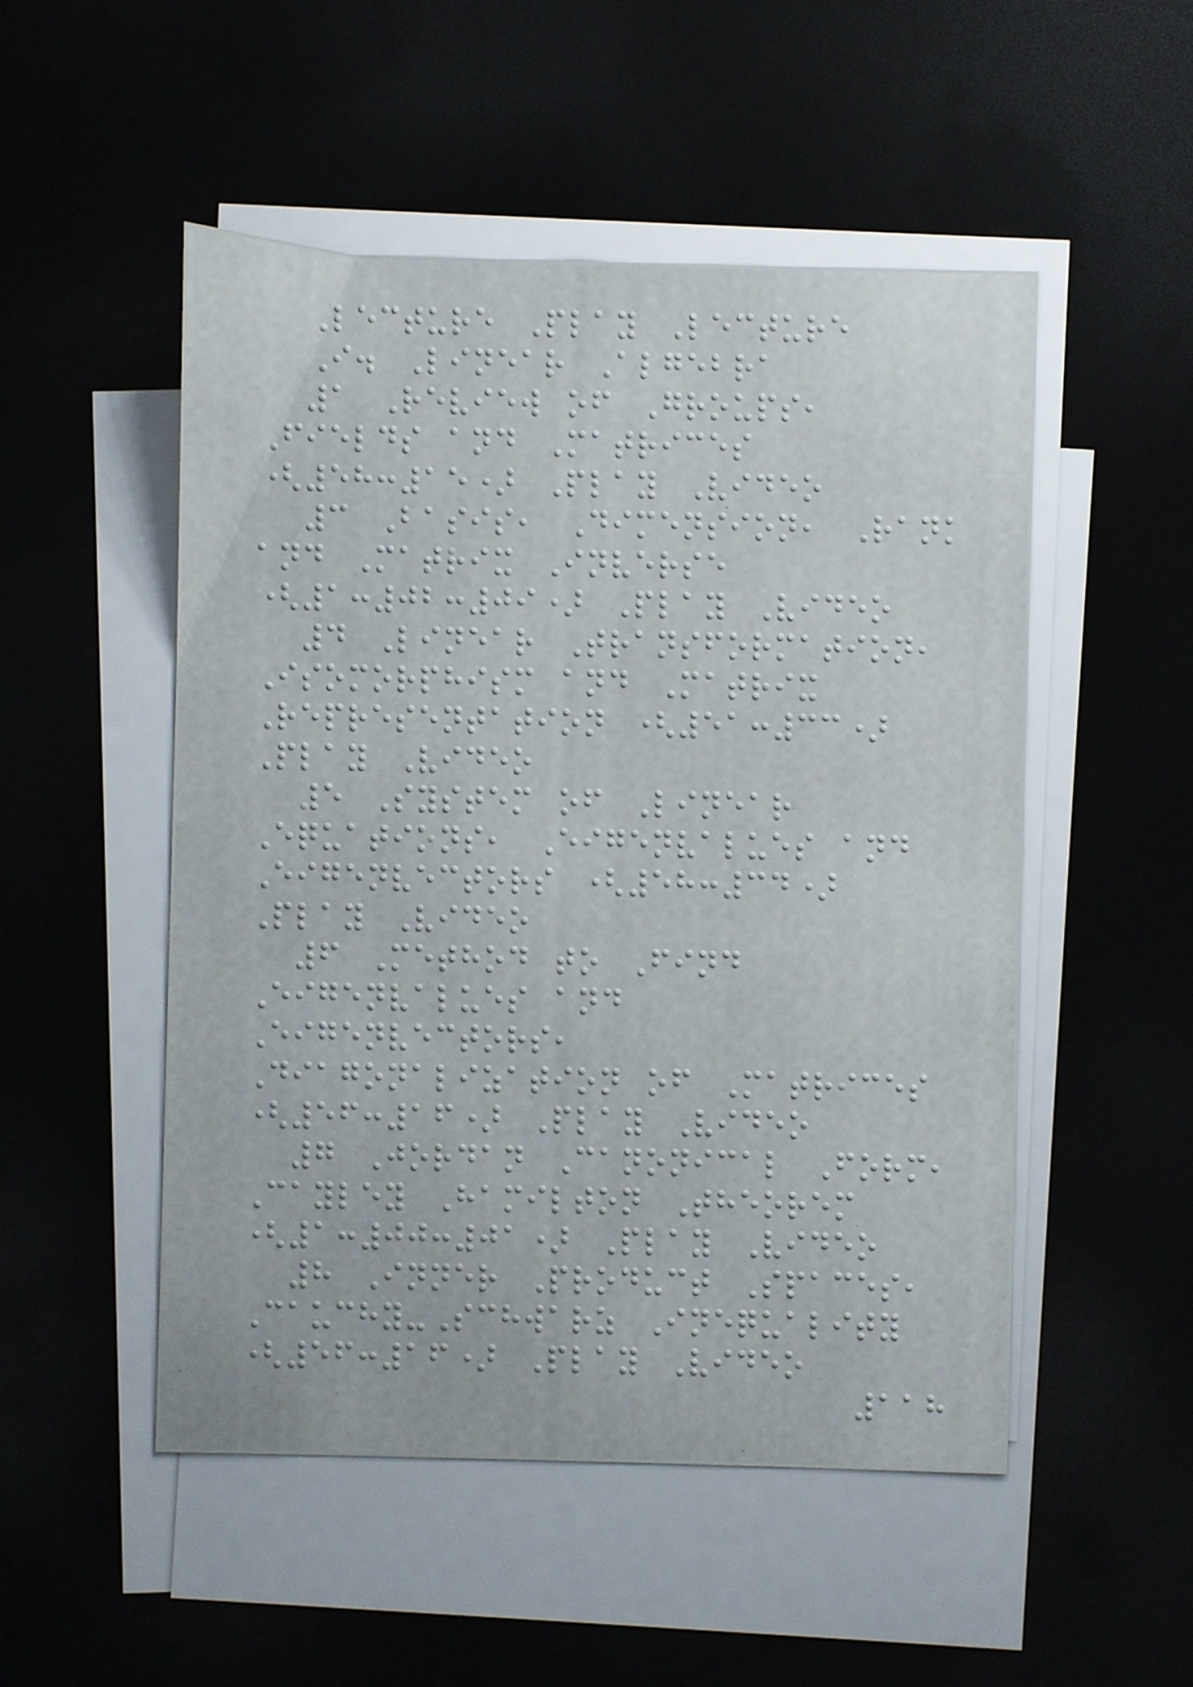Lecture Play Lecture
I. Linear Algebra
1 Review of Groups,
Fields and Matrices
(58:15) Play Video
3 Basis, Dimension, Rank
and Matrix Inverse
(1:02:09) Play Video
4 Linear Transformation,
Isomorphism and Matrix
Representation (51:33)
Play Video
5 System of Linear
Equations, Eigenvalues and
Eigenvectors (58:34)
Play Video
6 Method to Find
Eigenvalues and
Eigenvectors,
Diagonalization of Matrices
(56:16) Play Video
7 Jordan Canonical Form,
Cayley Hamilton Theorem
(1:00:01) Play Video
8 Inner Product Spaces,
Cauchy-Schwarz Inequality
(56:16) Play Video
118
